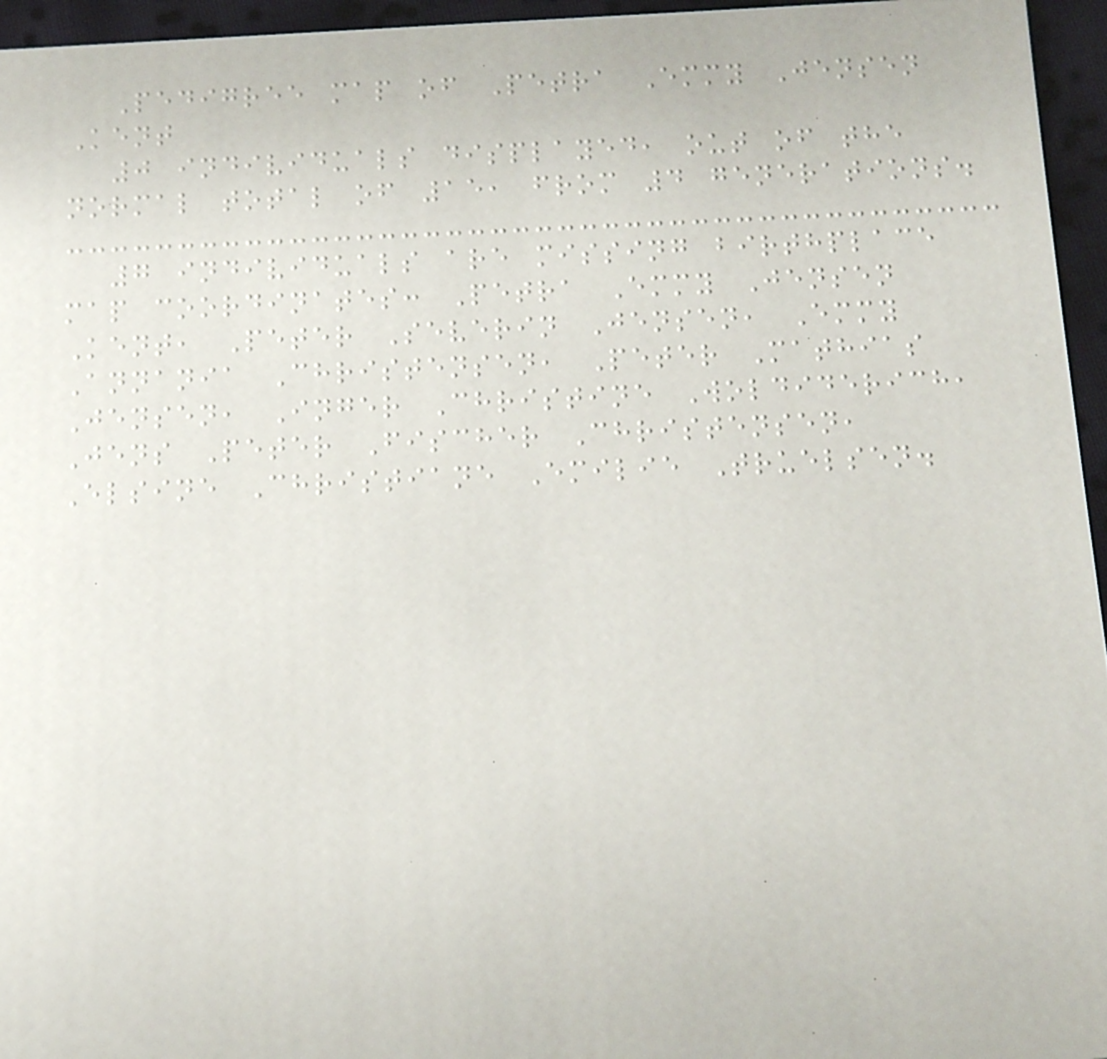Pedigree map of Petra Emmy Jensen
Kent
0 individuals displayed, out of the
normal total of 15, from 4 generations.
7 individuals are missing birthplace
map coordinates: Petra Emmy Jensen
Kent, Peter Severin Jensen, Emmy
Annania Christensen, Peter Mathias
Jensen, Inger Christine Woldiderich,
Jens Peter Fischer Christensen,
Elsine Christiane Emilie Truelsen.
